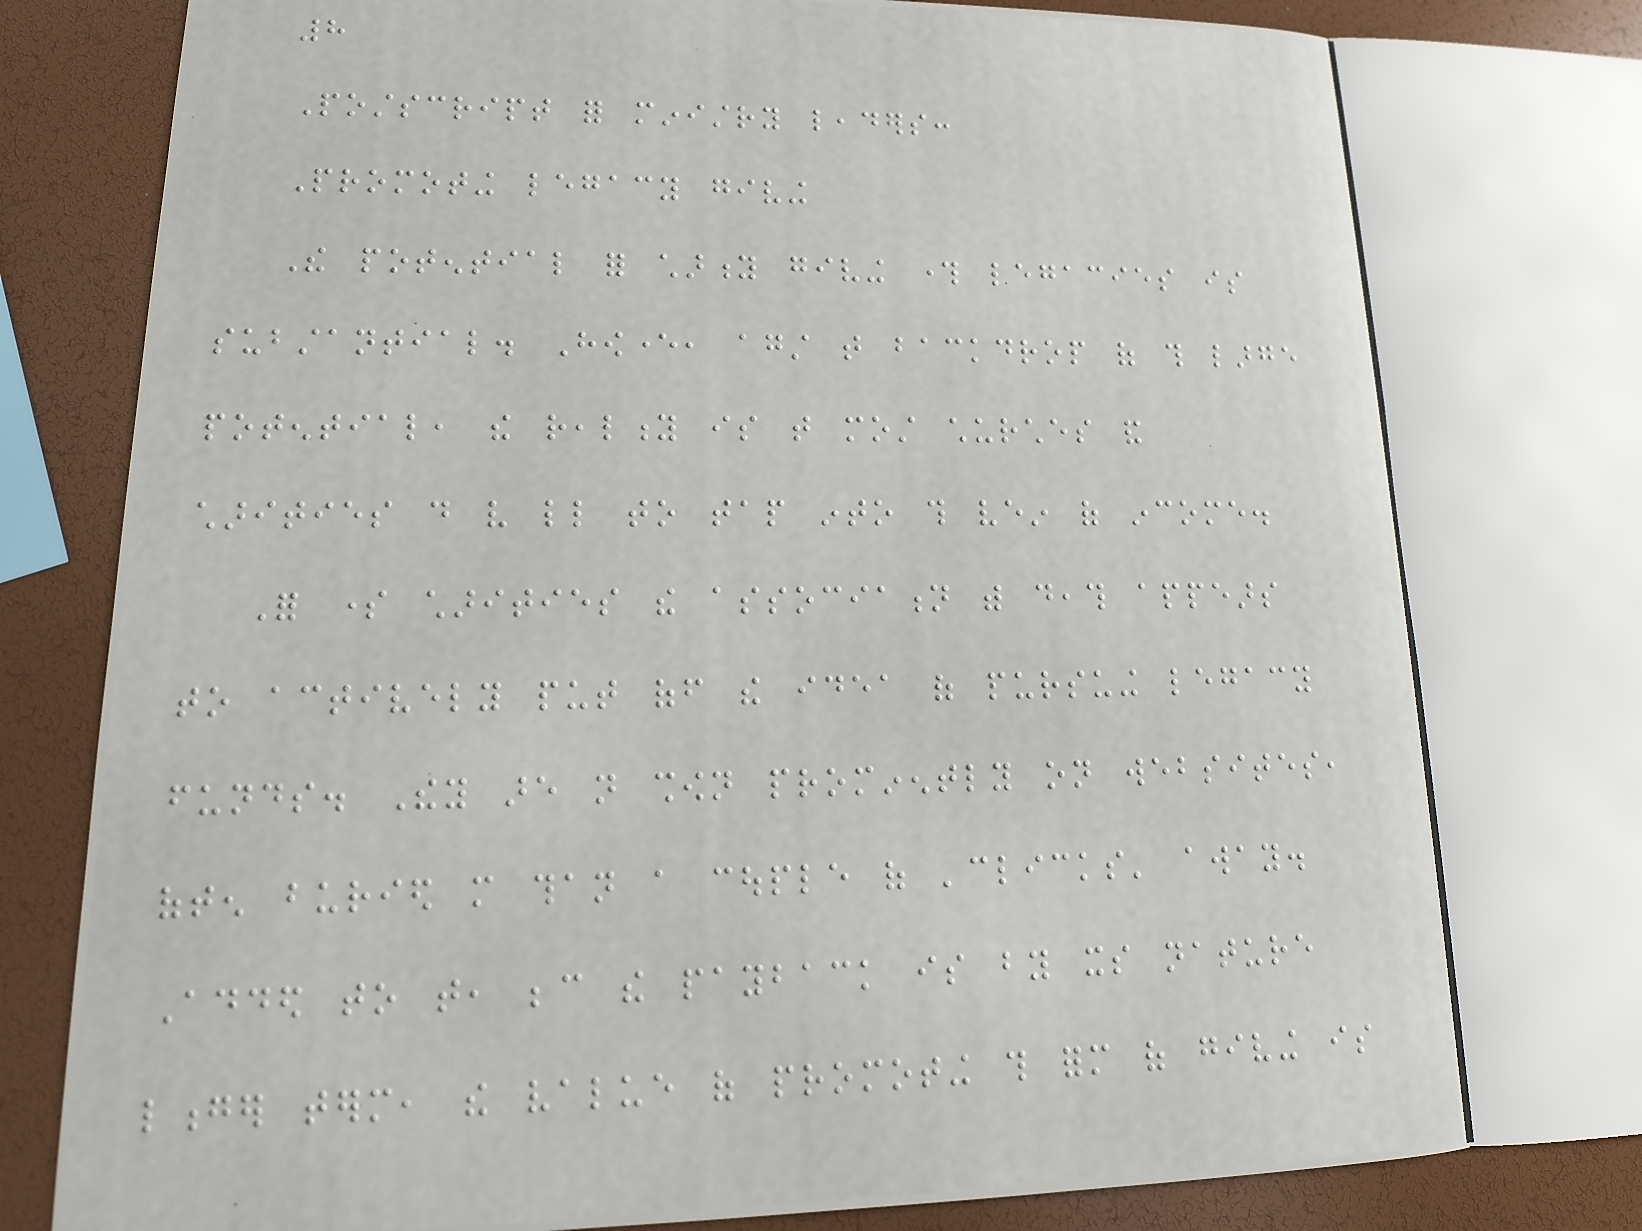8
Postscript for ministry leaders:
Promoting legacy giving
The potential for charity giving through legacies is
substantial. However, against that backdrop of this large
potential, the reality is that most churches and
charities do very little to tap into this vein of income.
For some charities the association with death appears
to actively put off the idea of pursuing legacy
funds. They are not shown prominently on websites,
often buried more than a couple of 'clicks' away.
Added to that, because the payback is by its nature
longer term, the value of promoting this form of giving is
